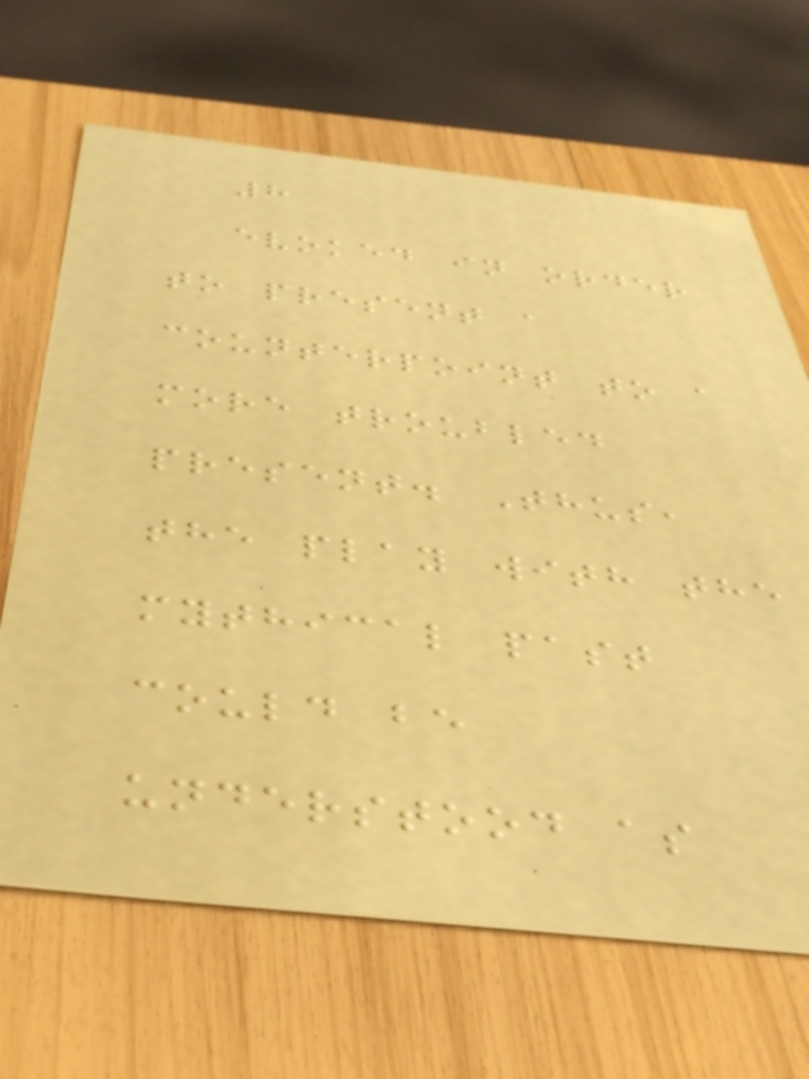8
evoked in order
to present a
counterpoint to a
more troubled
present. Thus,
the play with the
mythical past
could be
understood as
